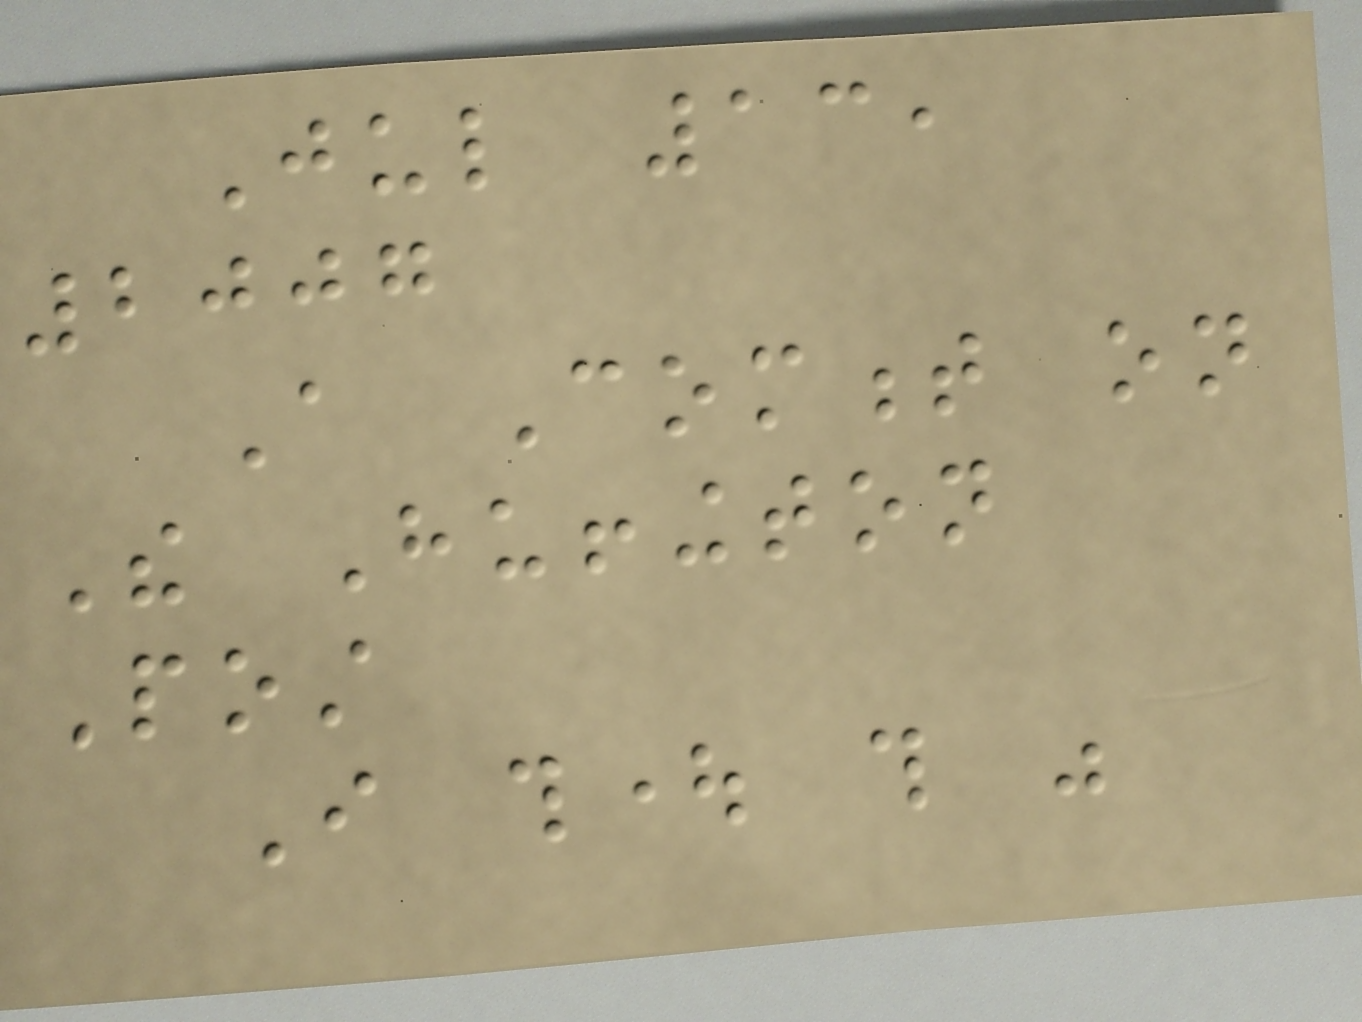Jul 13,
2007
A Comment on
The Huffington
Post
I thought this was
